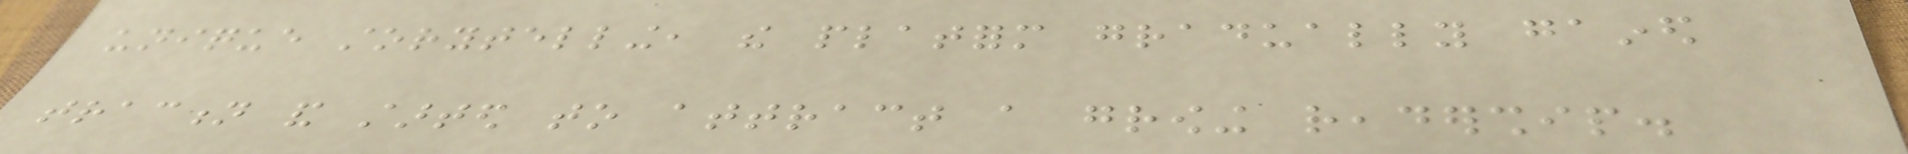unique storytelling, the platform gradually gained
traction and started to attract a growing readership.
